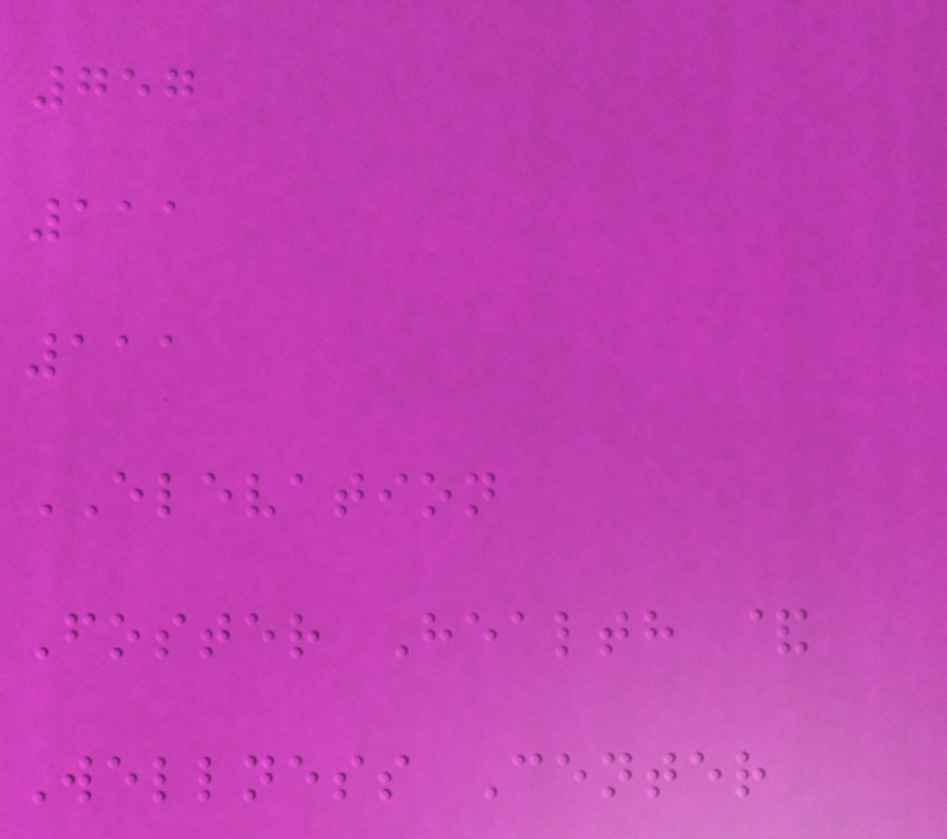757
111
111
ELEVATION
Foster Health &
Wellness Center
